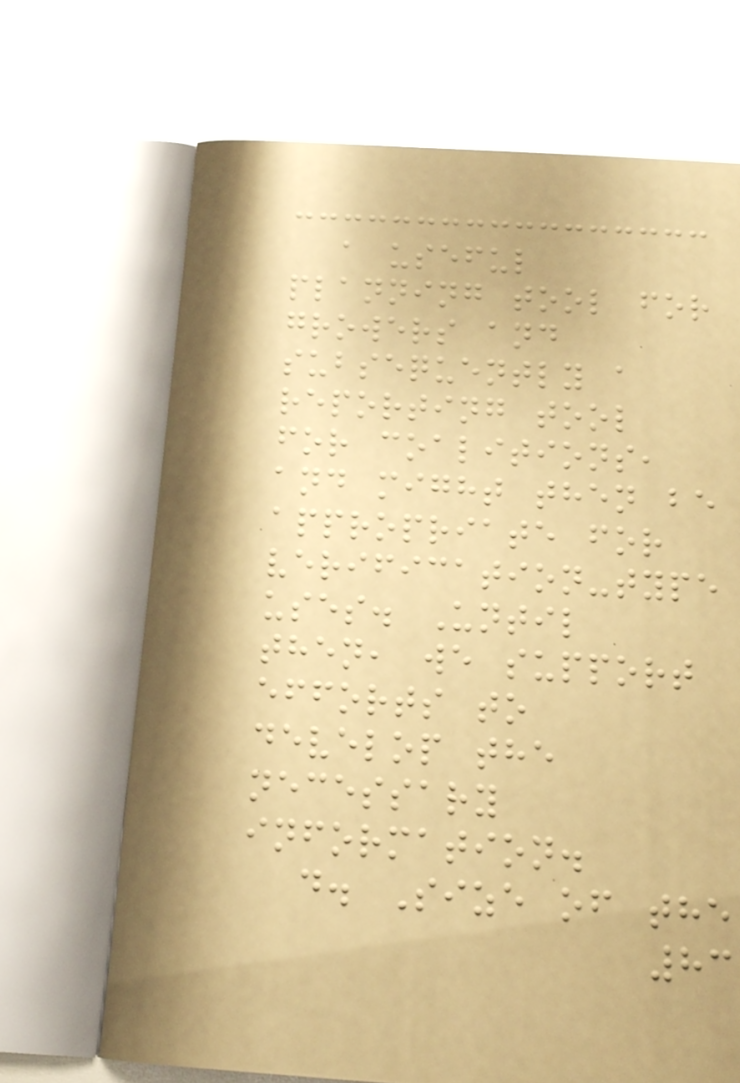a useful
planning tool for
growers and
subsequently a
reporting tool
for coalitions,
and might then be
appropriate for
verification-type
uses. Until
then, we support
efforts to
develop the
necessary
information.
d. Size of the
83
